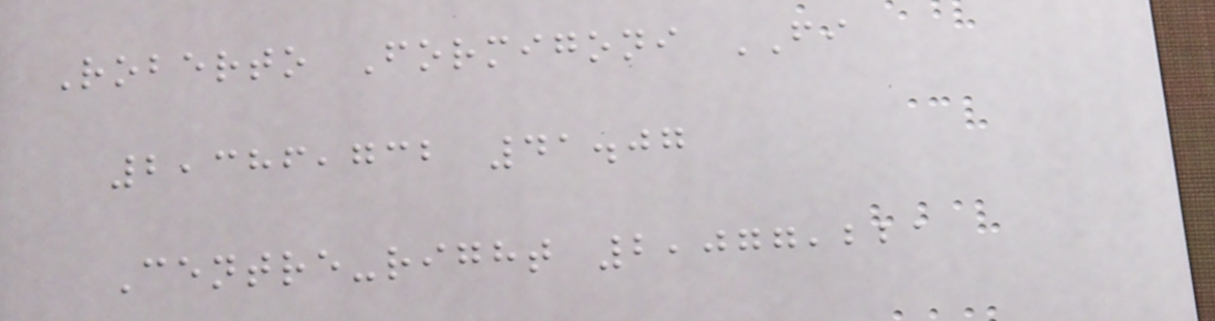Roberto Formigoni FI
2,386,732 41.07
Centre-right 2,077,221
